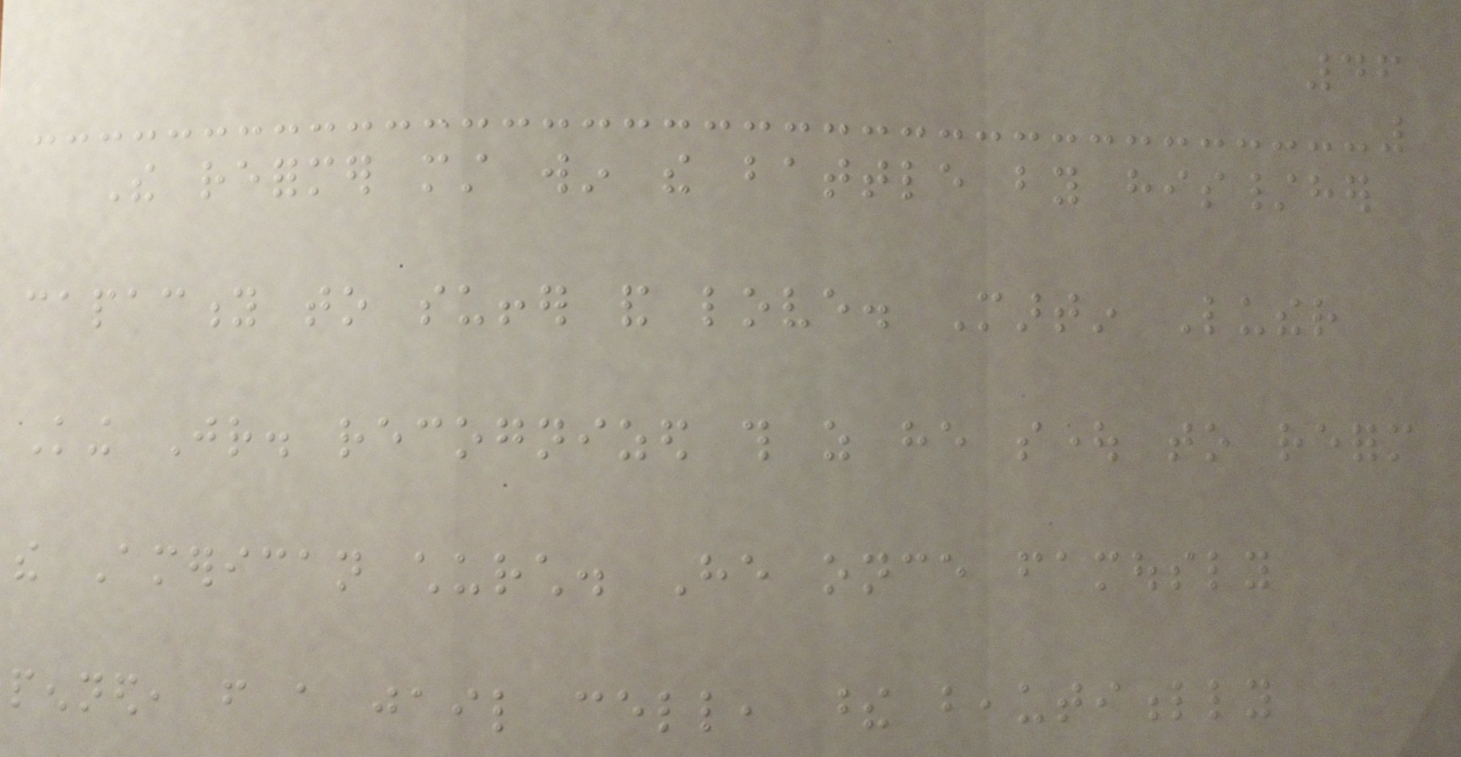46
The reformer must win the battle by his/her
capacity to suffer and love. Martin Luther
King Jr. recognized this as he sought to reform
the American church. He once famously
penned, from a jail cell, these beautifully
